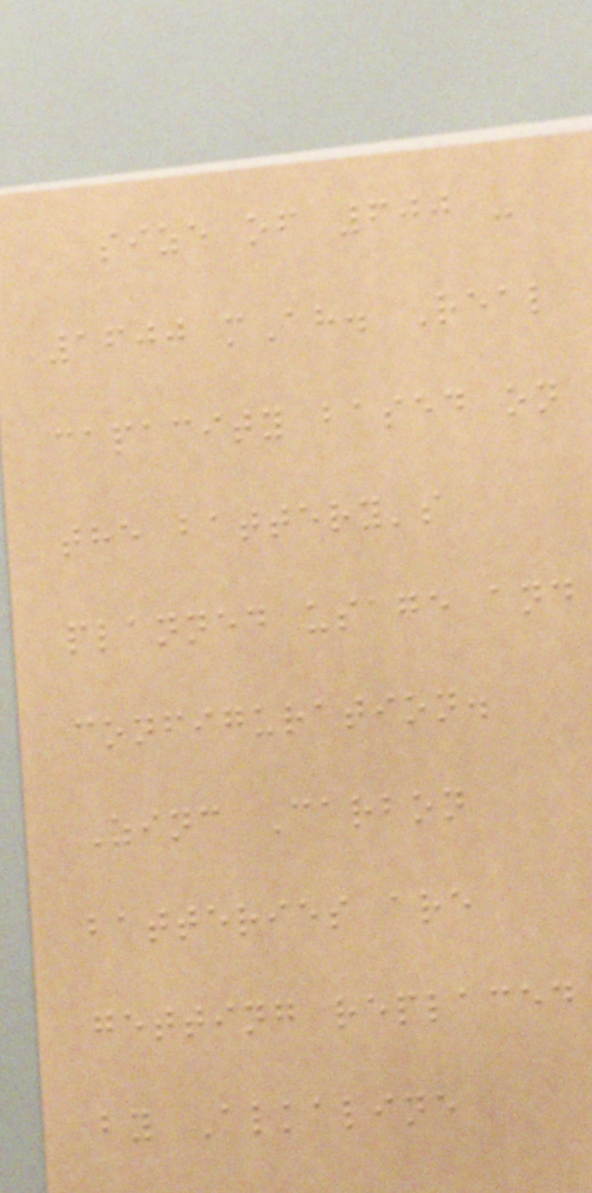size of 600 -
1600 mAh. Real
capacity based on
the battery's
planned usage and
configuration.
Zinc Carbon
batteries are
getting replaced
by Alkaline
